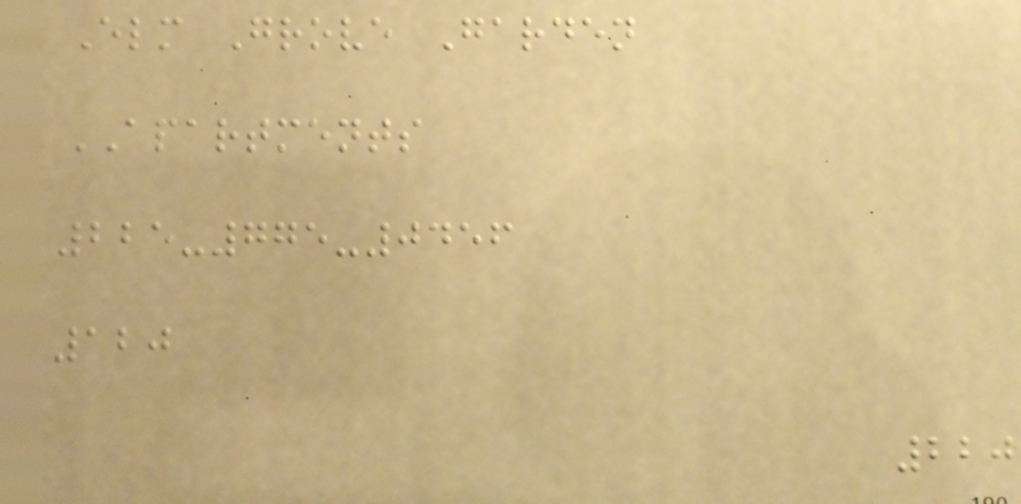Elm Grove Garden
APARTMENTS
225-775-0456
120
220
